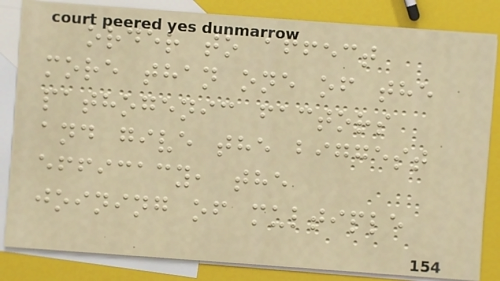order to affect
more than one of the
pathogenic factors
and give the biggest
efficacy, the
joining of multiple
